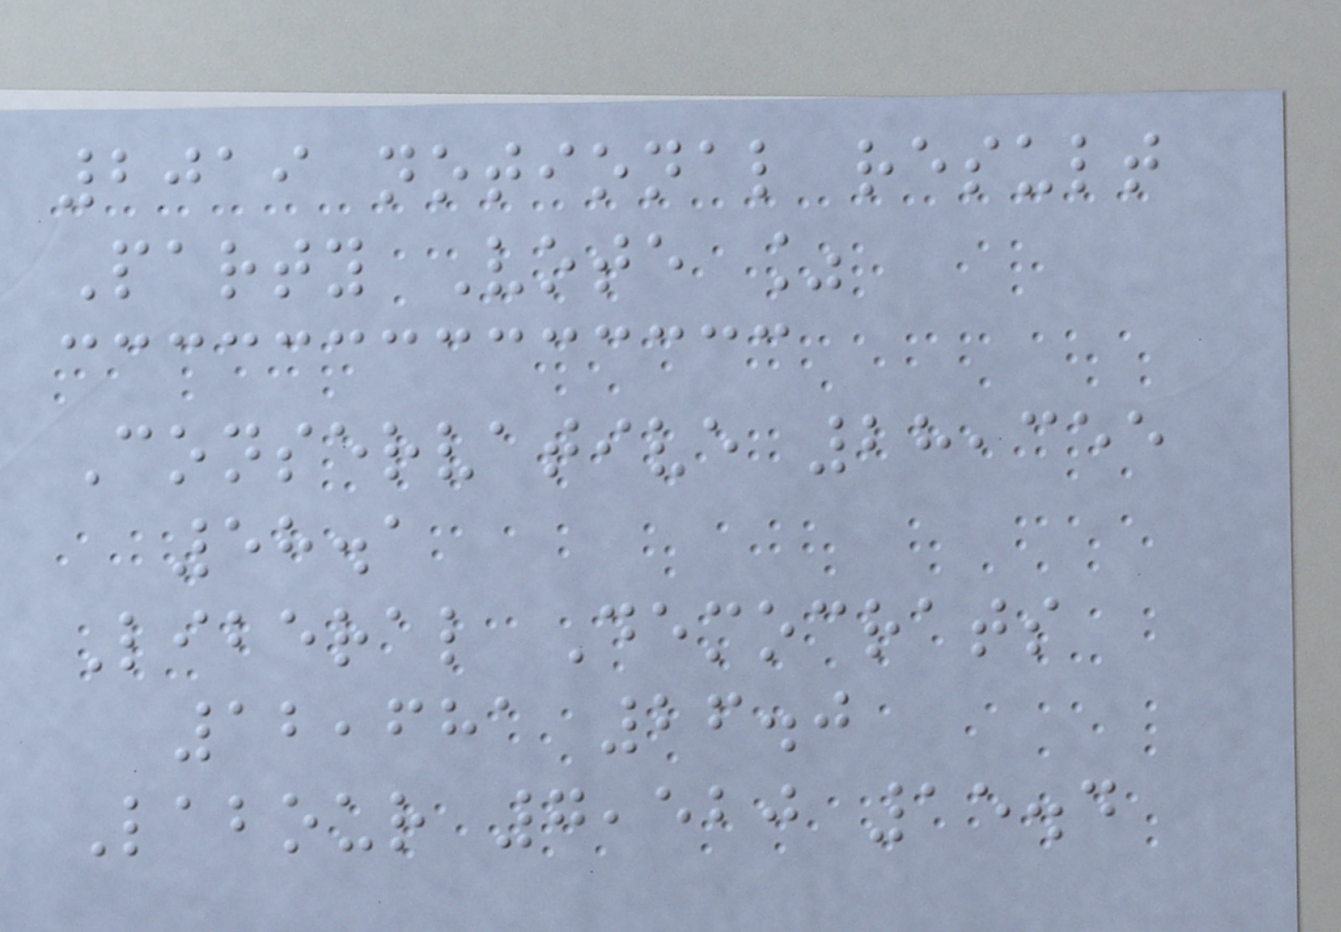2019 notional result
Party Vote %
Conservative 28,355
58.1
Liberal Democrats
12,681 26.0
Labour 7,520 15.4
